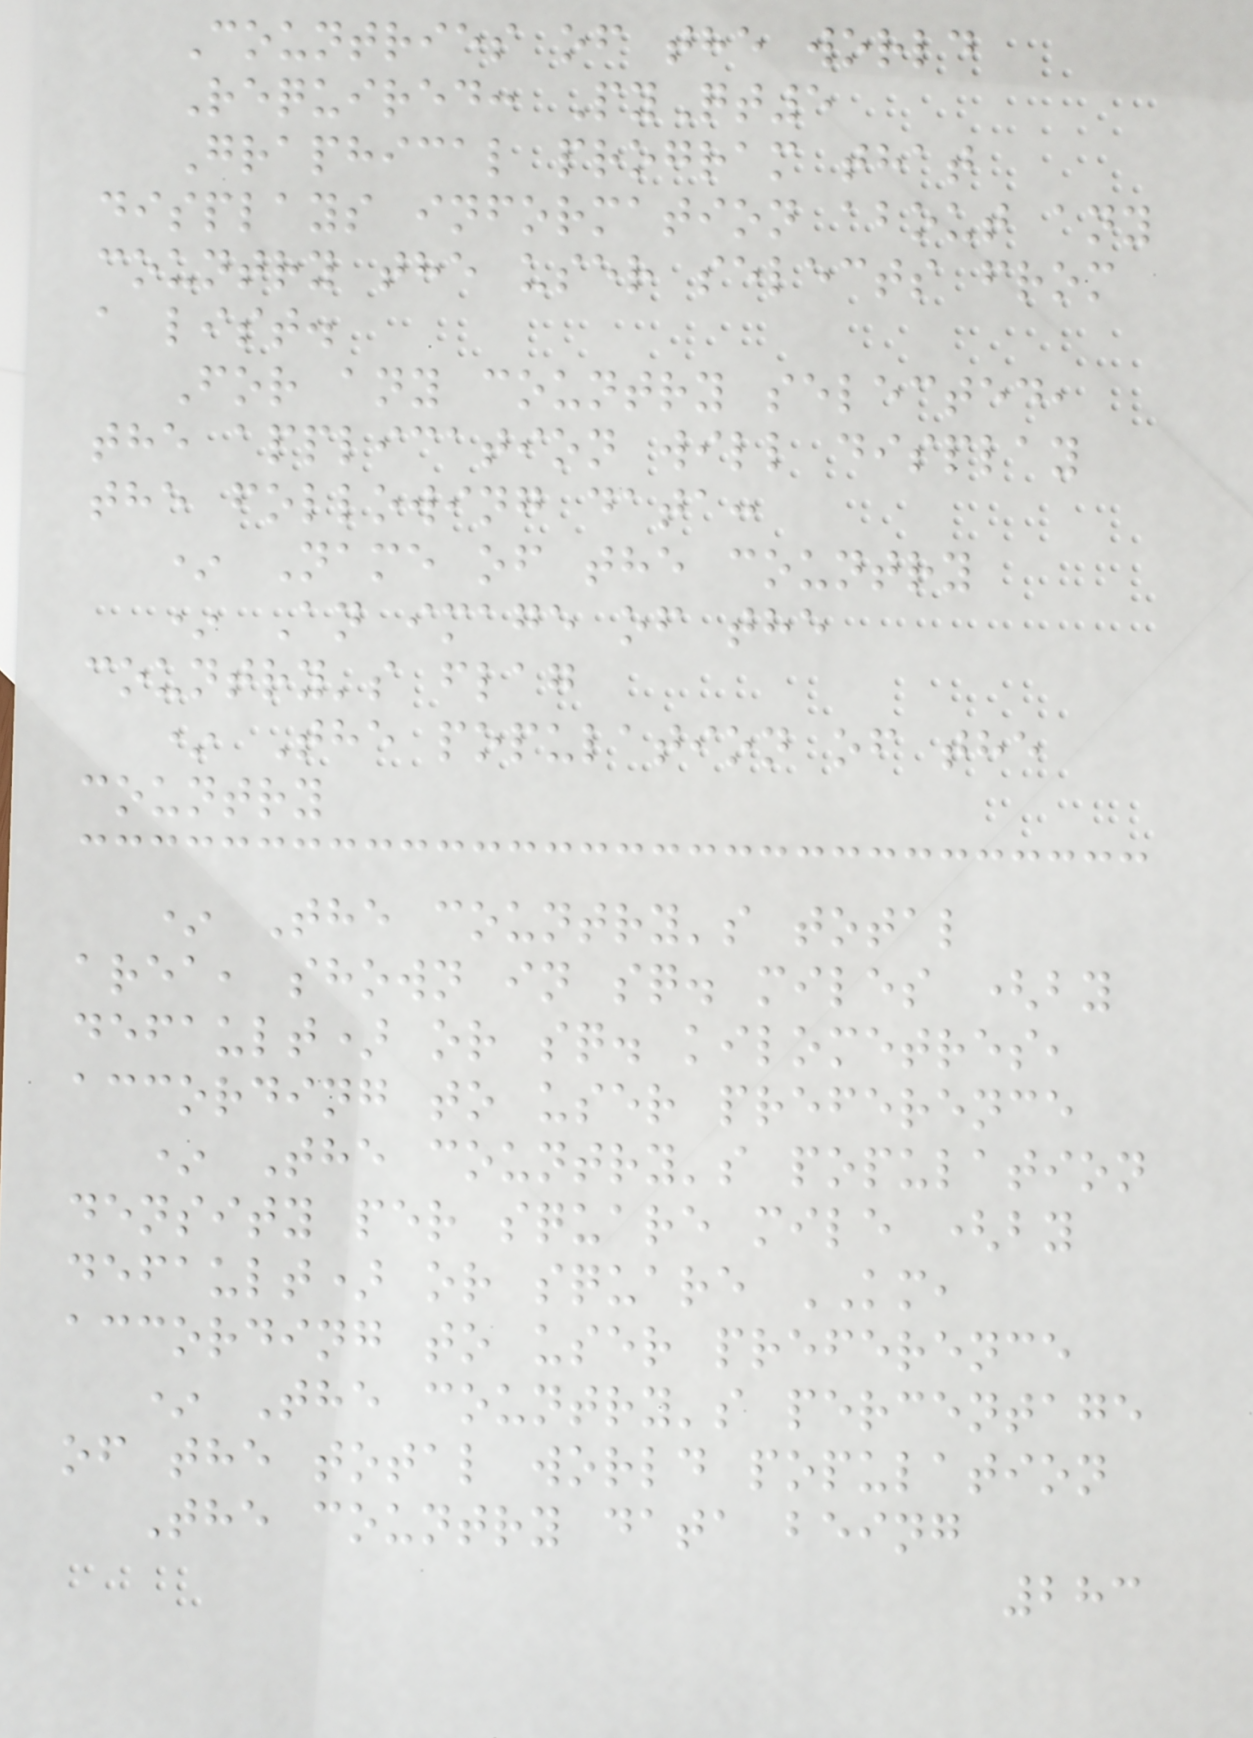Countries of the world
Required: PyQt5
Graphical program that
displays information about any
country the user selects from
a list.
For any country selected,
the application will display
the following data:
* Name of the country
* An image of the
country's flag
* The population of the
country
* The country's total
area, shown in sq. miles (by
default) or sq. kilometres,
according to user preference
* The country's population
density per square mile (by
default) or square KM,
according to user preference
* The country's percentage
of the total world population
The country data being
283
